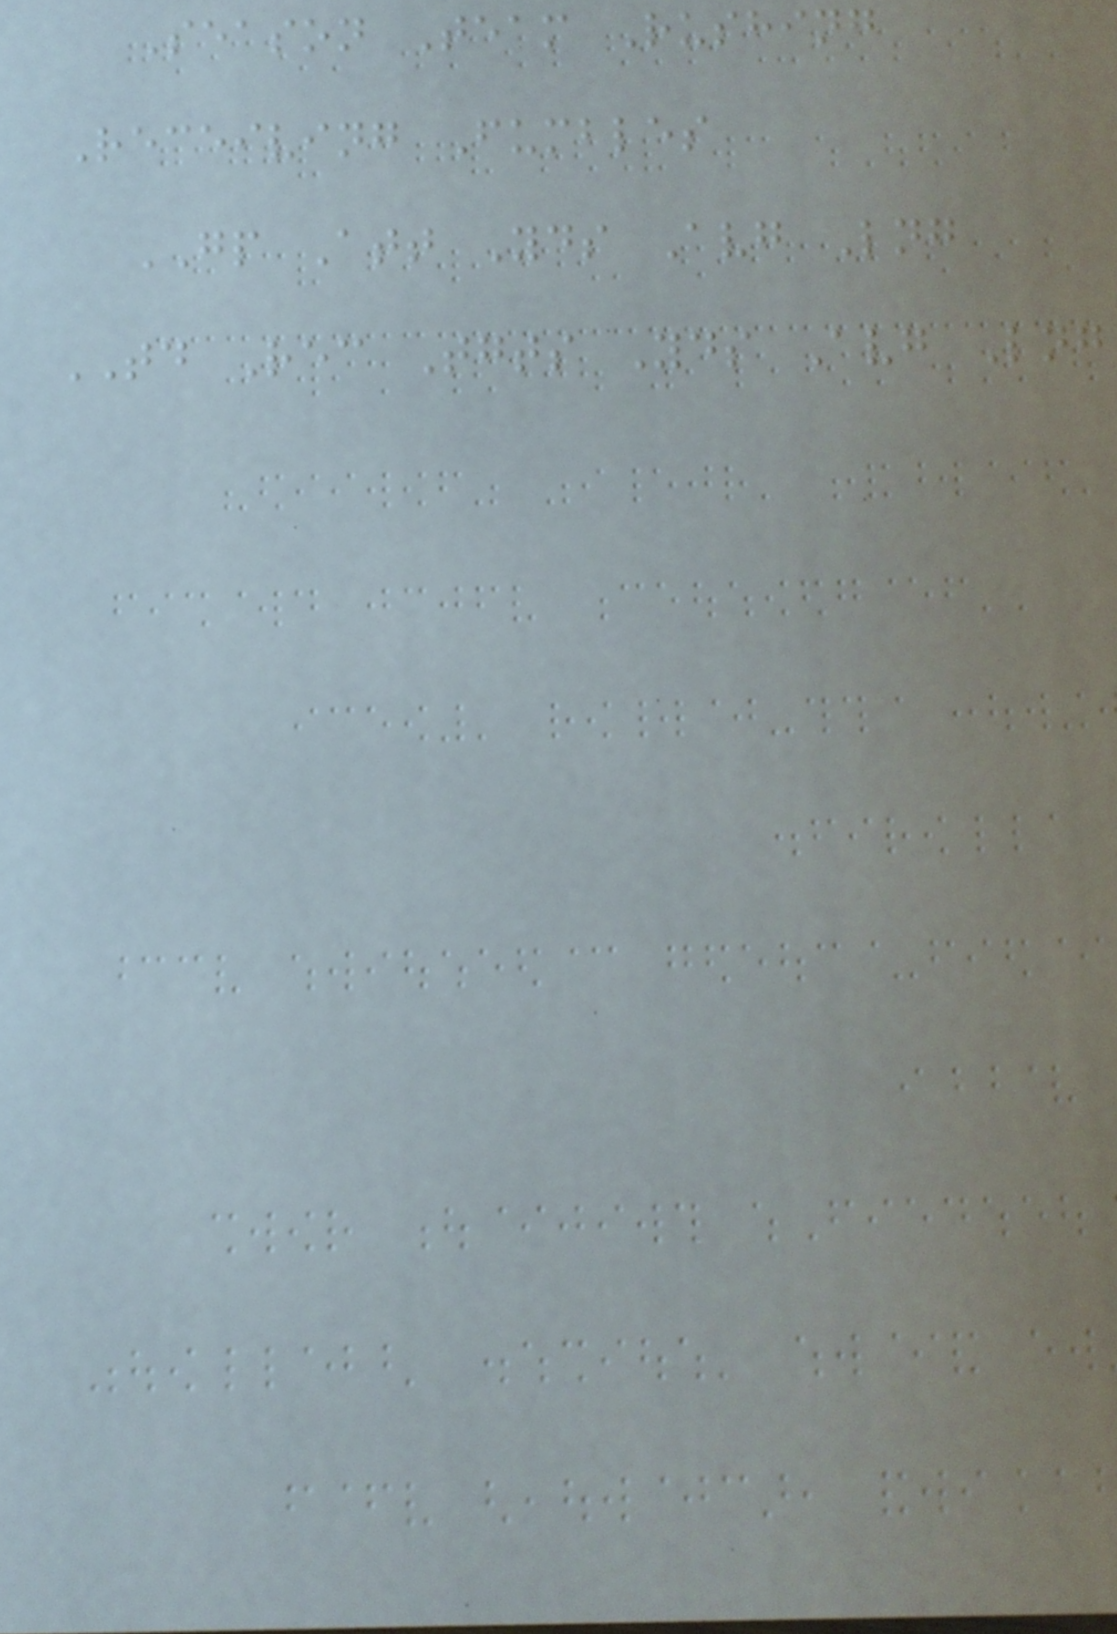Season Team Rushing
Receiving Fumbles
GP Att Yds Avg Lng
TD Rec Tgts Yds Avg Lng
